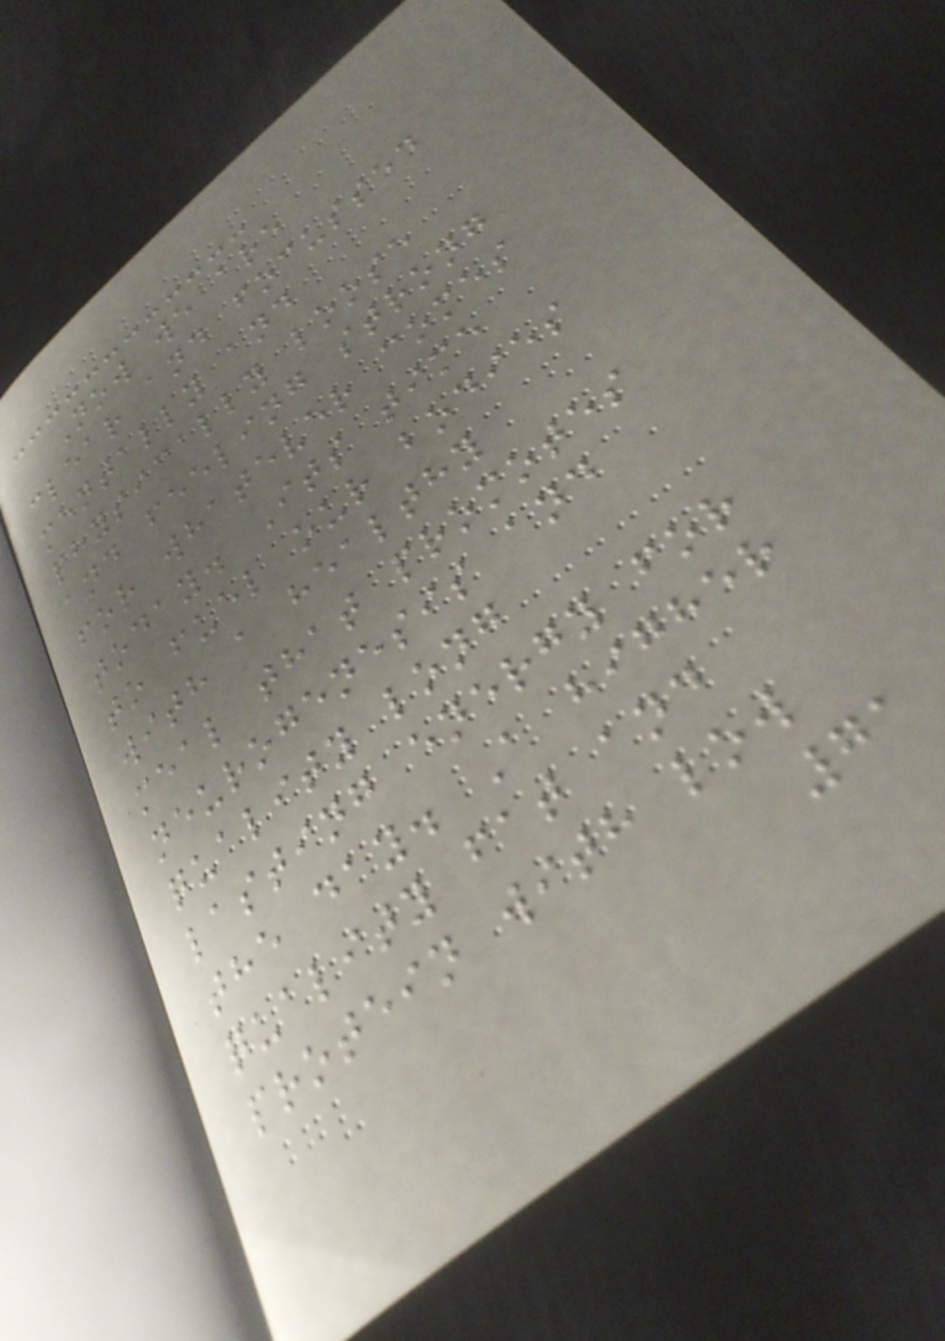Now we are
clear and focussed
mentally and
physically loose
and feeling strong
for whatever comes
today. Its time
to fuel our bodies
with a healthy
meal that promotes
neurogenesis and
quality long
lasting energy for
the day. A higher
quality fat and
protein with low
71
